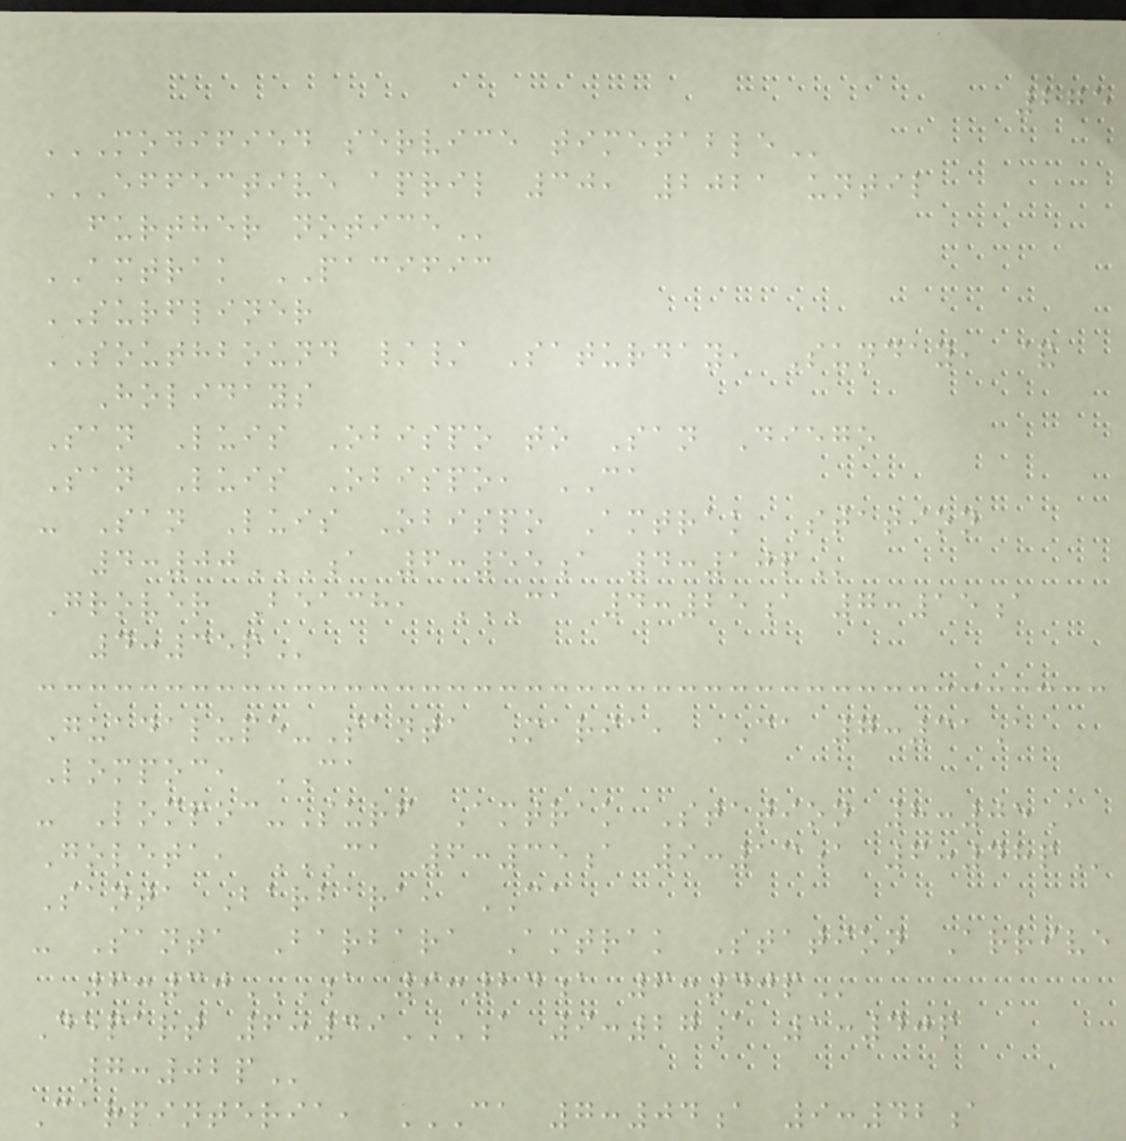275
MODIFIED SERVICE TIMETABLE
EFFECTIVE APRIL 30, 2021 UNTIL
FURTHER NOTICE
AMTRAK PACIFIC
SURFLINER
SOUTHBOUND // Saturday, Sunday, &
Holidays
San Luis Obispo to San Diego
San Luis Obispo, CA
- San Luis Obispo Amtrak Station
4:00A 6:55A 4:10P
Grover Beach, CA 4:25A 7:15A
4:35P
Guadalupe-Santa Maria, CA 7:31A
Lompoc, CA
- Lompoc-Surf Amtrak Station 8:05A
Goleta, CA 6:35A 9:13A 6:48P
Santa Barbara, CA
- Santa Barbara Amtrak Station Arrive
6:30A 9:24A 6:40P
Depart 6:49A 9:27A 1:40P
7:02P
Carpinteria, CA 7:04A 9:42A
